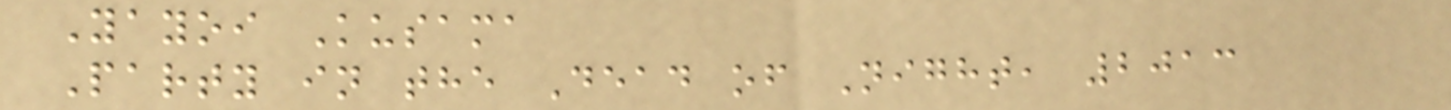Yayoi Kusama
Party in the Dead of Night, 2013
